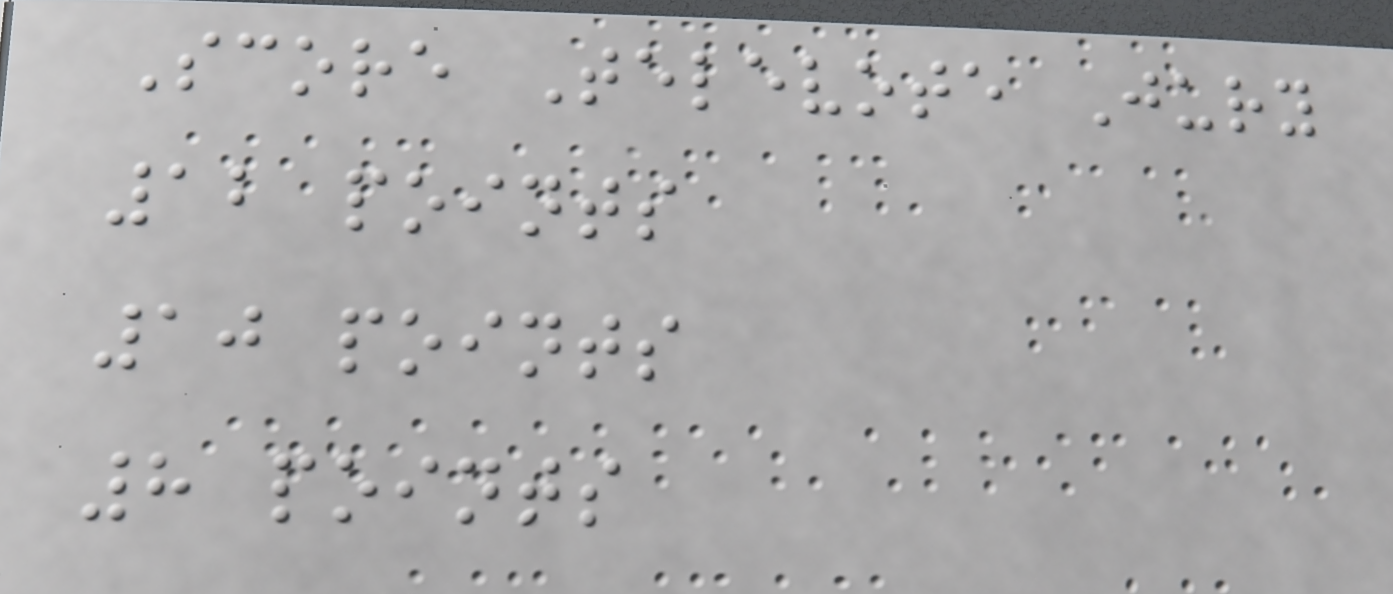Score Televote Jury
12 points
10 points
8 points
